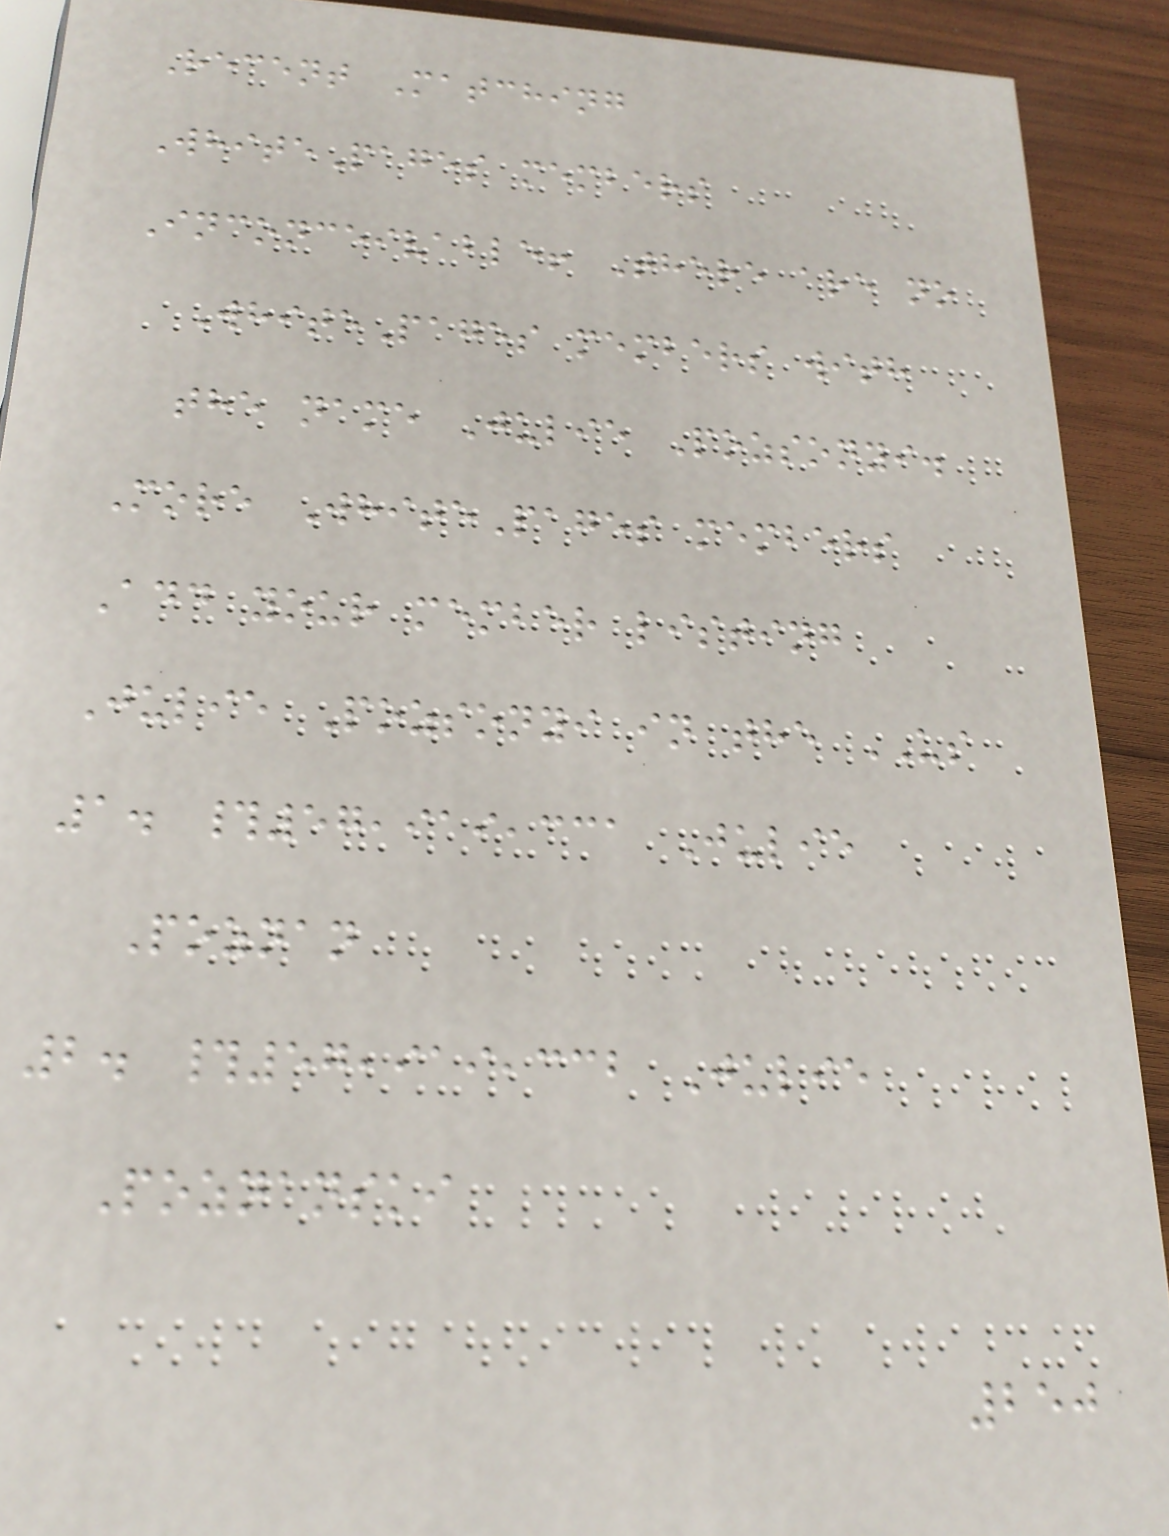Recent Matching
WhitePages members
Inconceivable! There are no
WhitePages members with
the name Julie Pozsonyi.
More WhitePages members
Add your member listing
Julie Pozsonyi in the US
1. #57,919,331 Julie
Poznan
2. #57,919,332 Julie
Poznanski
250
